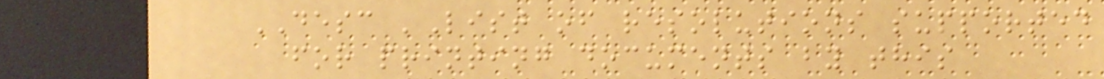DESC 'List of resolutions supported
for printing documents by this
